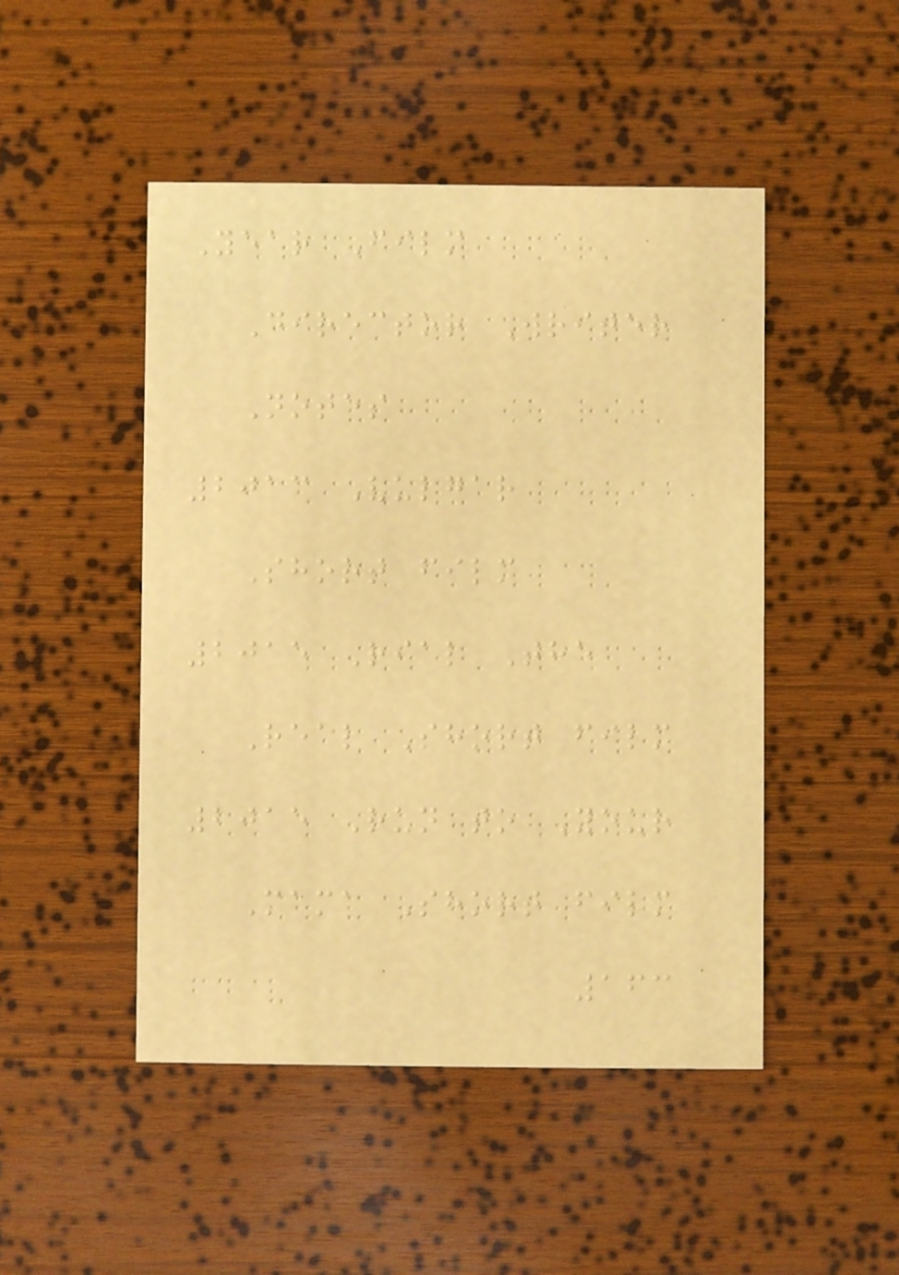Year Film
Director Writer
Notes
2013 Vulgar
Short film
2015 Rial The
Real Short film
2015 Run to Your
Mama Short film
163
